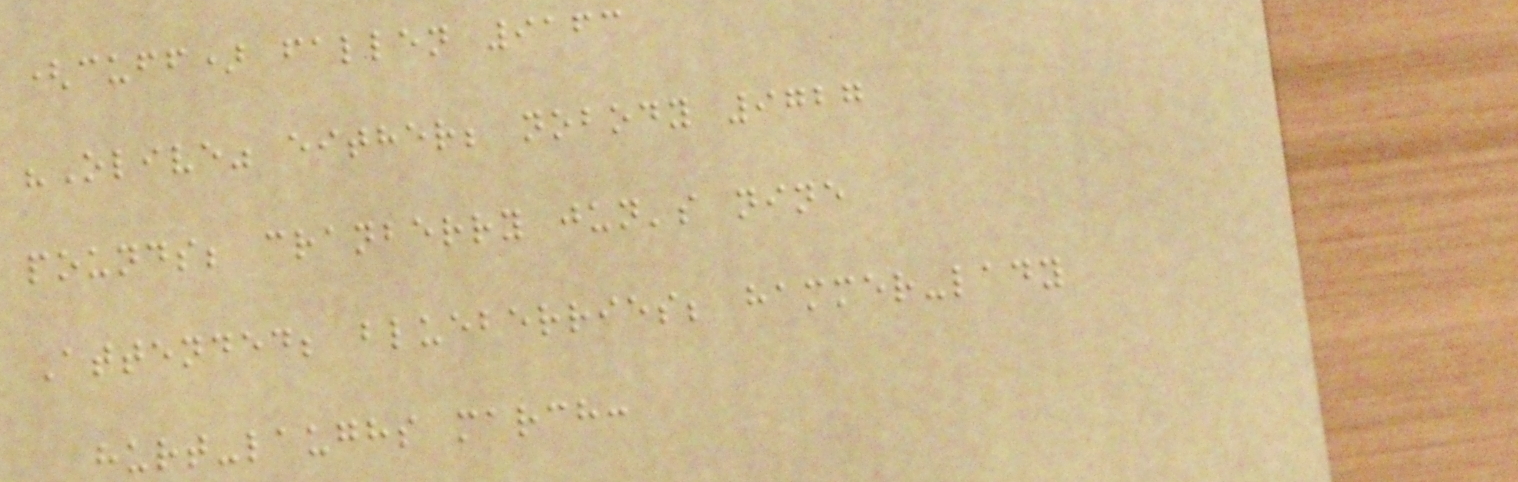(cuff) fallen 9163
"Olive" either; nobody 9727
pounds; cranberry jun's nine
Attended; blueberries; hammer-lady
hurt-laughs march:
